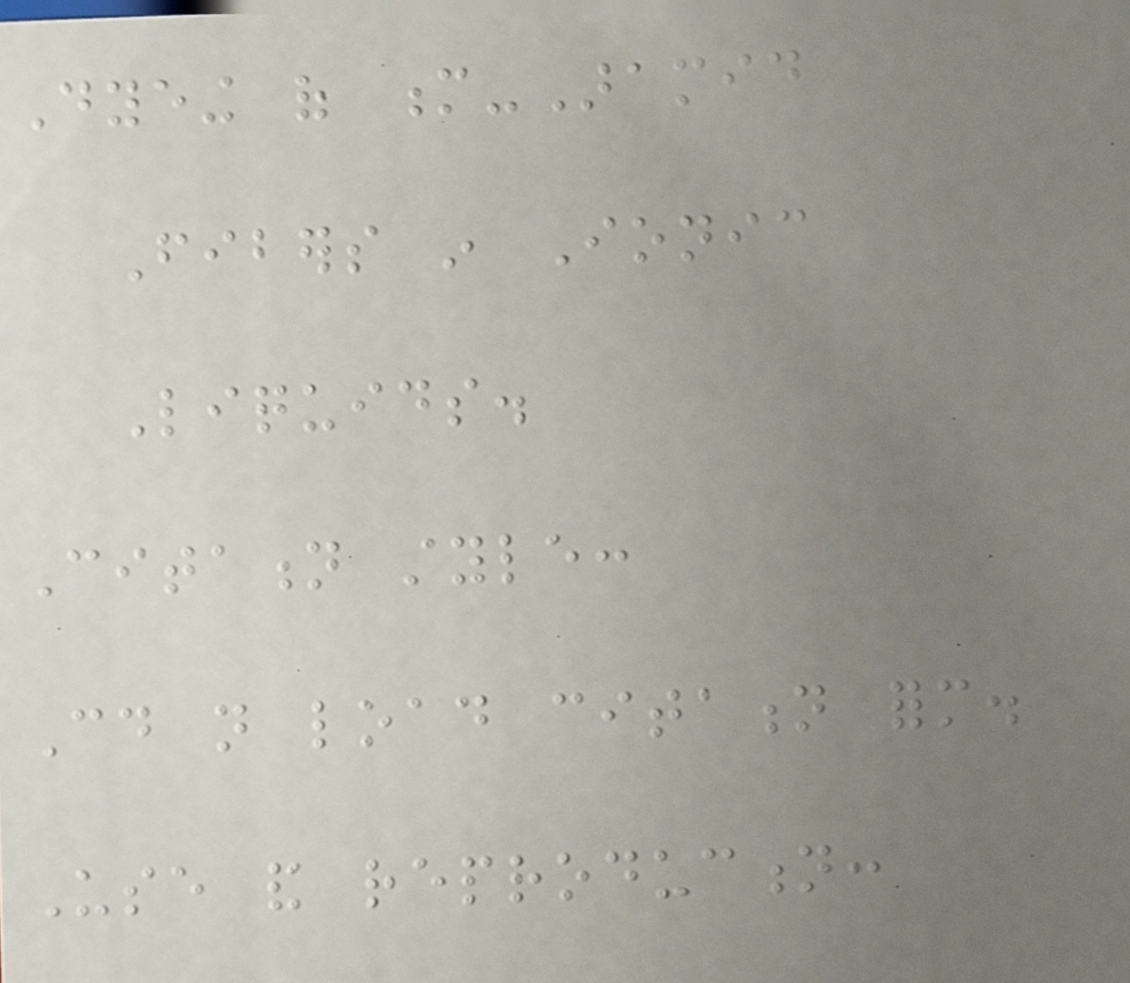Dyeing of m-Aramid
Fibers in Ionic
Liquids.
Citation style:
Could not load citation form.
Use and reproduction:
